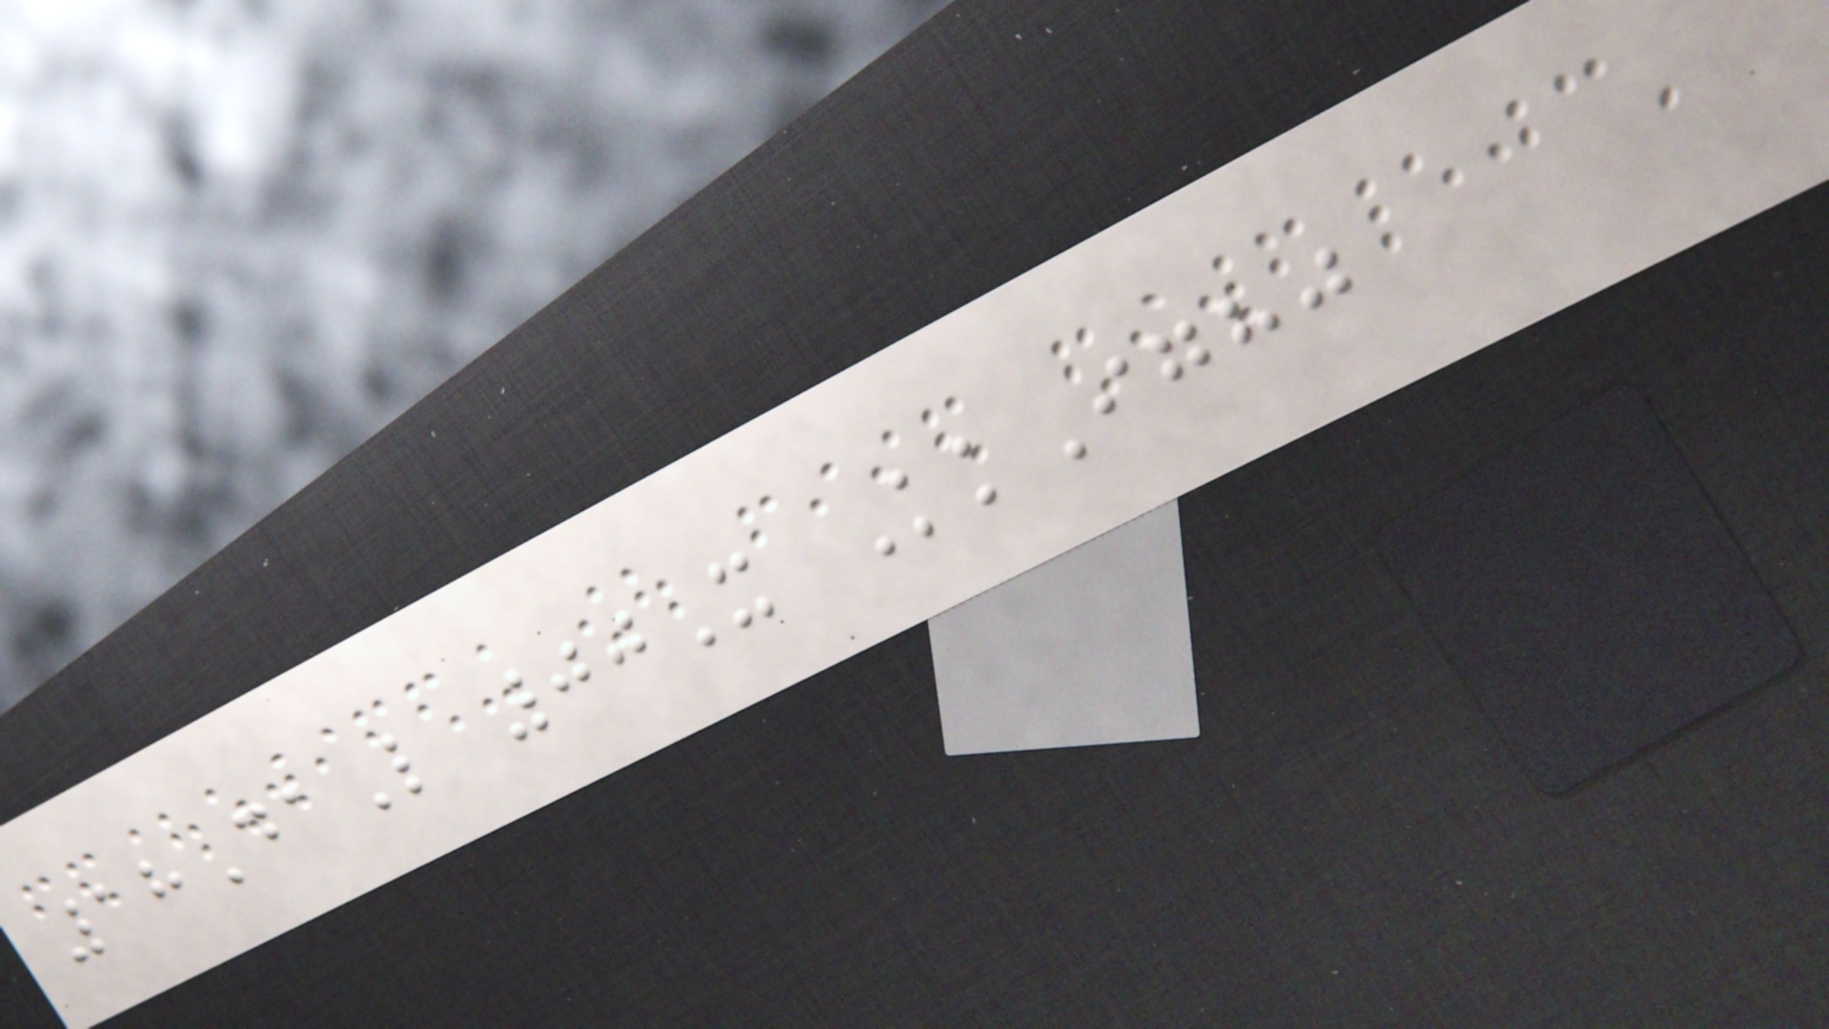18DaL 00X KkIghj
